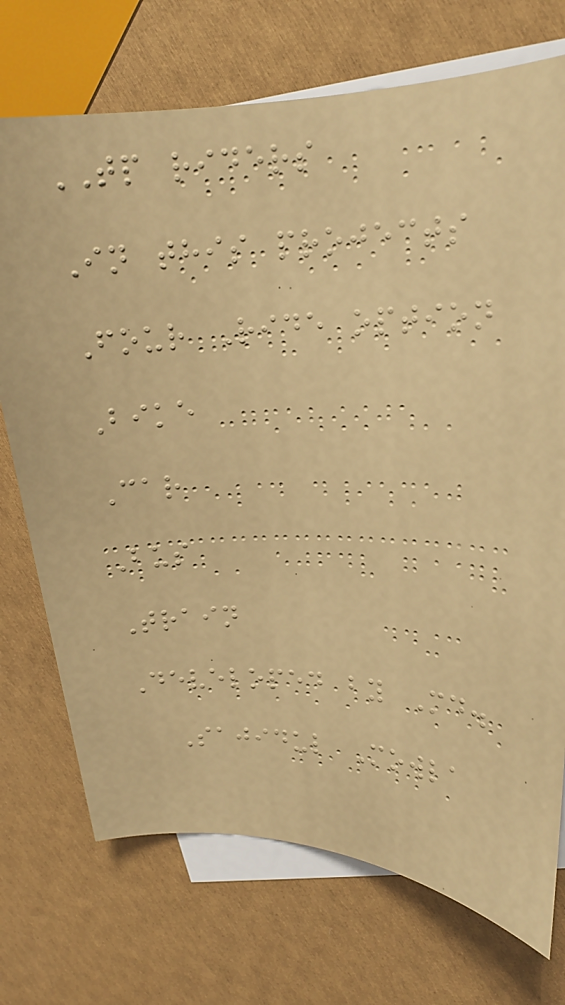TP riders
In this projects
Four Ride option
Bike
Car
Bus
Train
Developed by Md.
Sajidul Mowla
